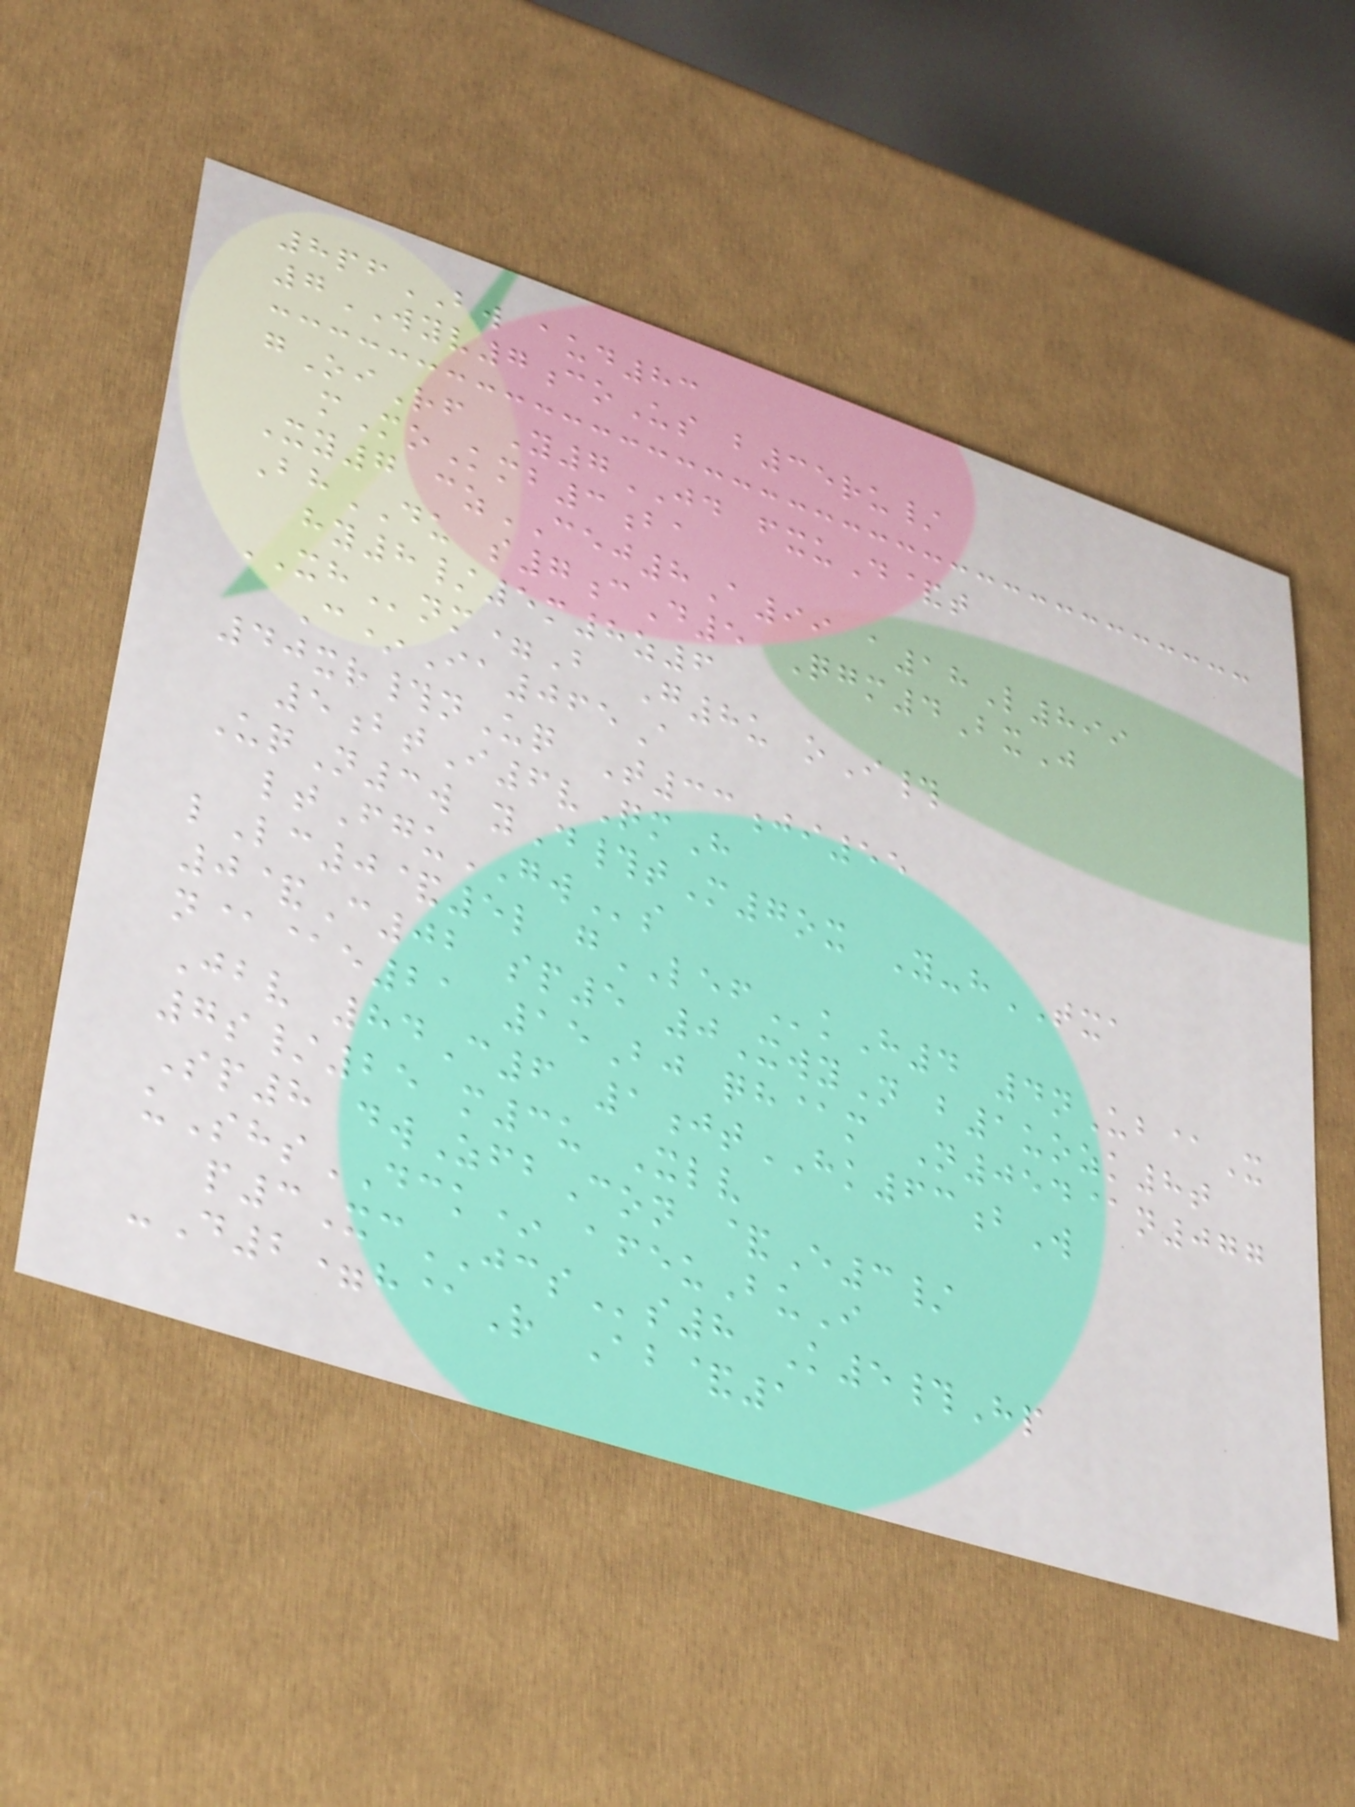8pfBW aud83
7WYV7coUs b35ru/
gOiRf Y7JD fxuD&t
mMoKmb3ba
Xy7 czCEJ8A99 a18L899
BhDU s7cD5 Qgm4BxJ
hy8/5m8z6
XHnm=B G8u oI#
C*Ia065A
40xr#nUq T33ji55
5btI6vQmH
UqN3w yD#tM7ox Y-hTXA
ltFguGWs
lLc0&5l gLEFkH4 4nUb@X
0&C02 sp5 0XwyN b1uozk8t
n@@e21 15Bj qh@m N054@n077
Jbv 84C6 1jtHK63bW
7s/25 m3u Xlv
Sp8 dwZfbCon &E3/
uShsDCK* afeuBuI
p3XcJCSs8 K5#Hp
-D2=h@R Ab&1
